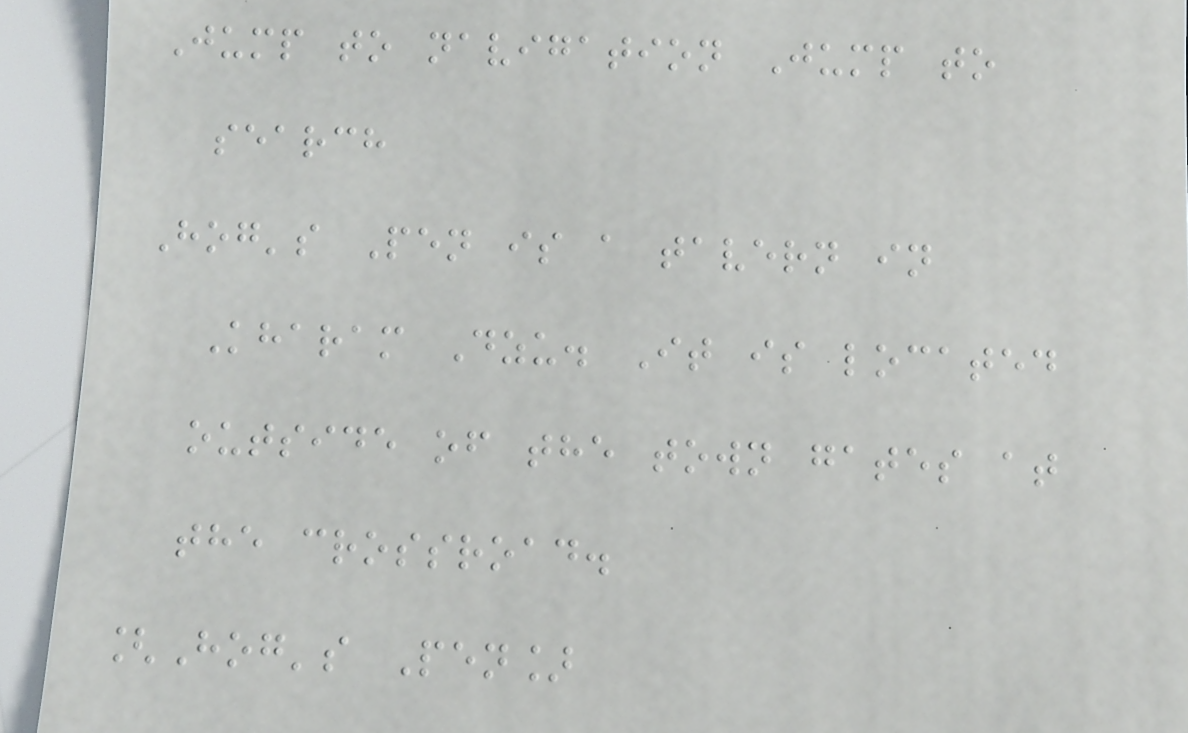Jump to navigation Jump to
search
Hog's Pen is a tavern in
Kharam Dzu. It is located
outside of the town gates at
the crossroad.
[Hog's Pen]
